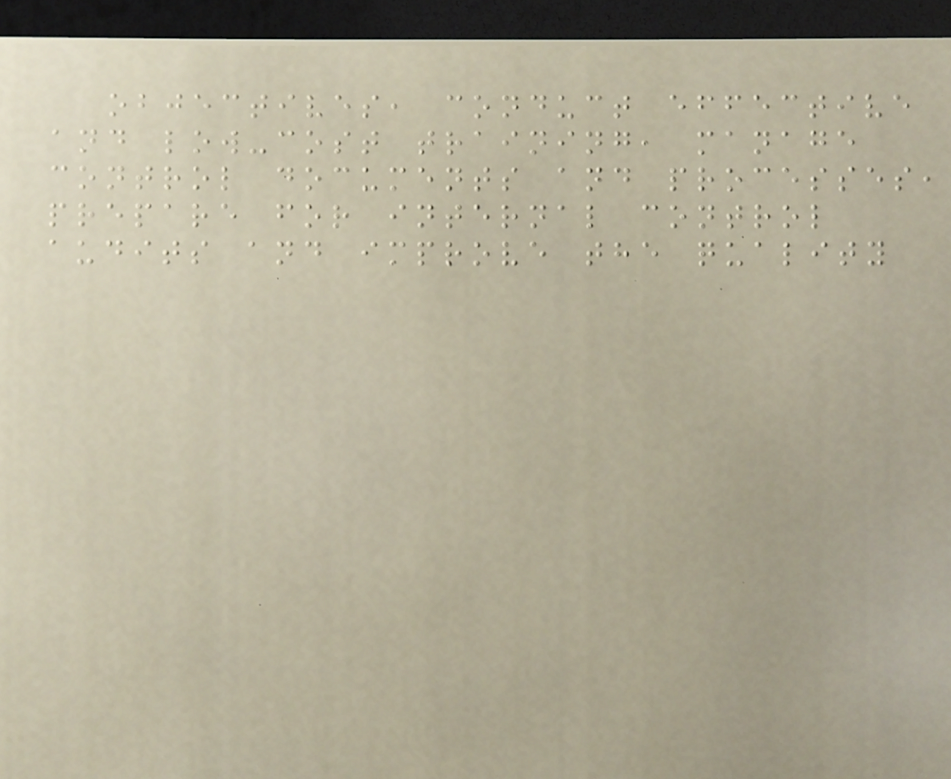objectives, conduct effective
and low-cost training, manage
control documents and processes,
prepare for internal control
audits and improve the quality
